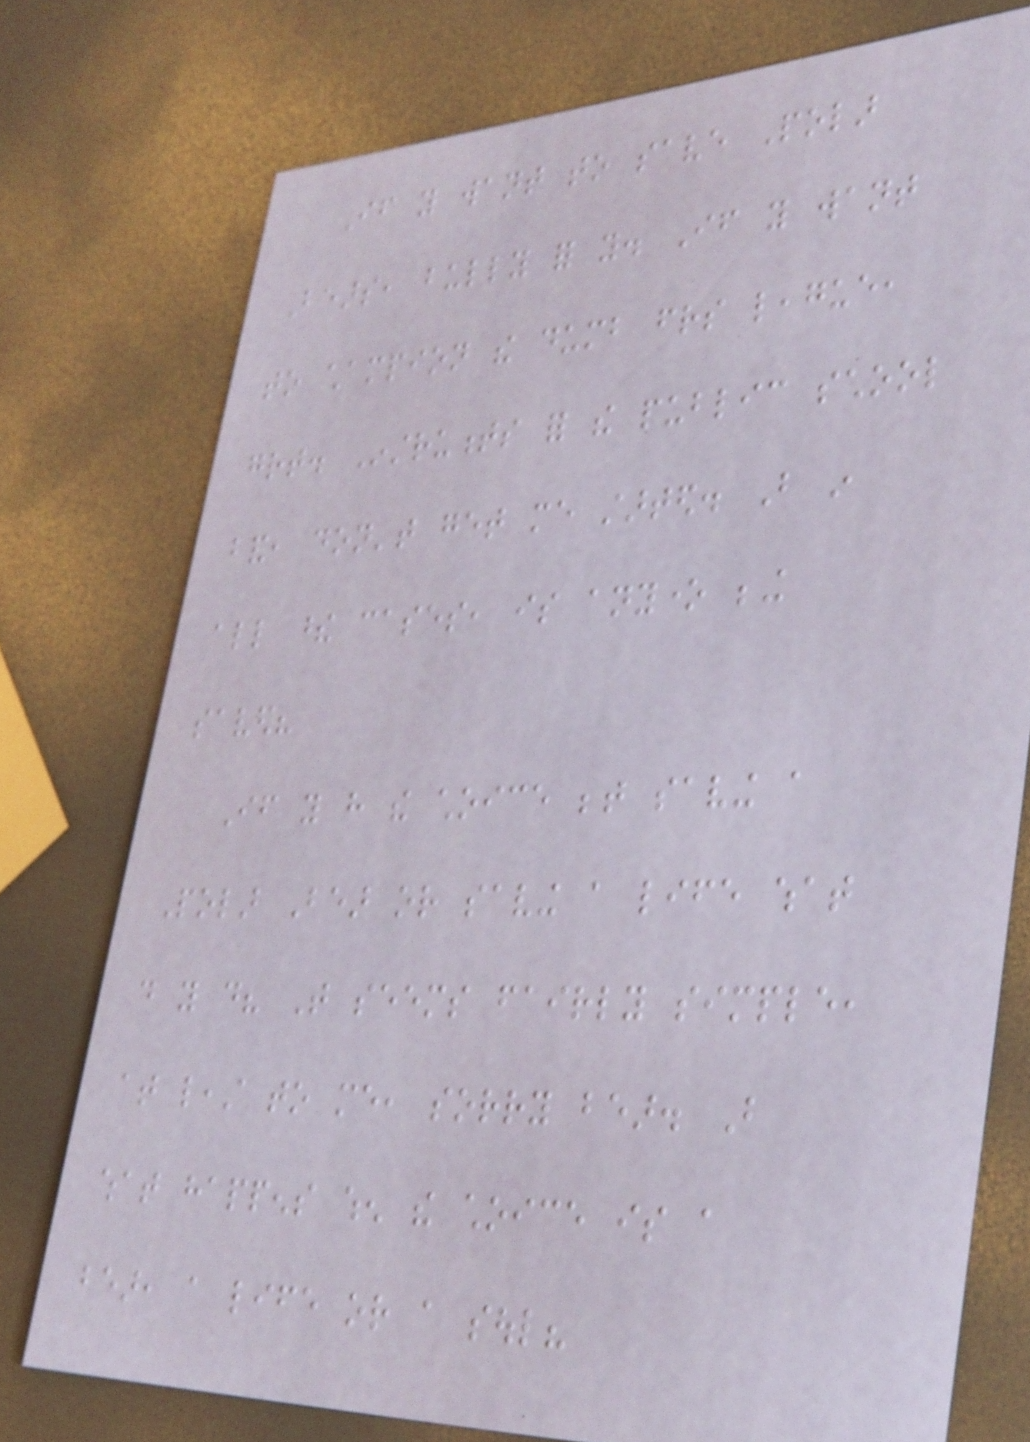If you want to save Polar
Bears, bully for you. If you want
to champion the dumb friends league,
great. Instruments for the public school
band, don't get me started. But in
all these cases, is anyone being
saved?
If you have the choice between saving a
Polar Bear or saving a life what
do you do? That seems fairly simple,
at least to me, sorry bear. But
what happens when the choice is a
bear, a life or a soul?
